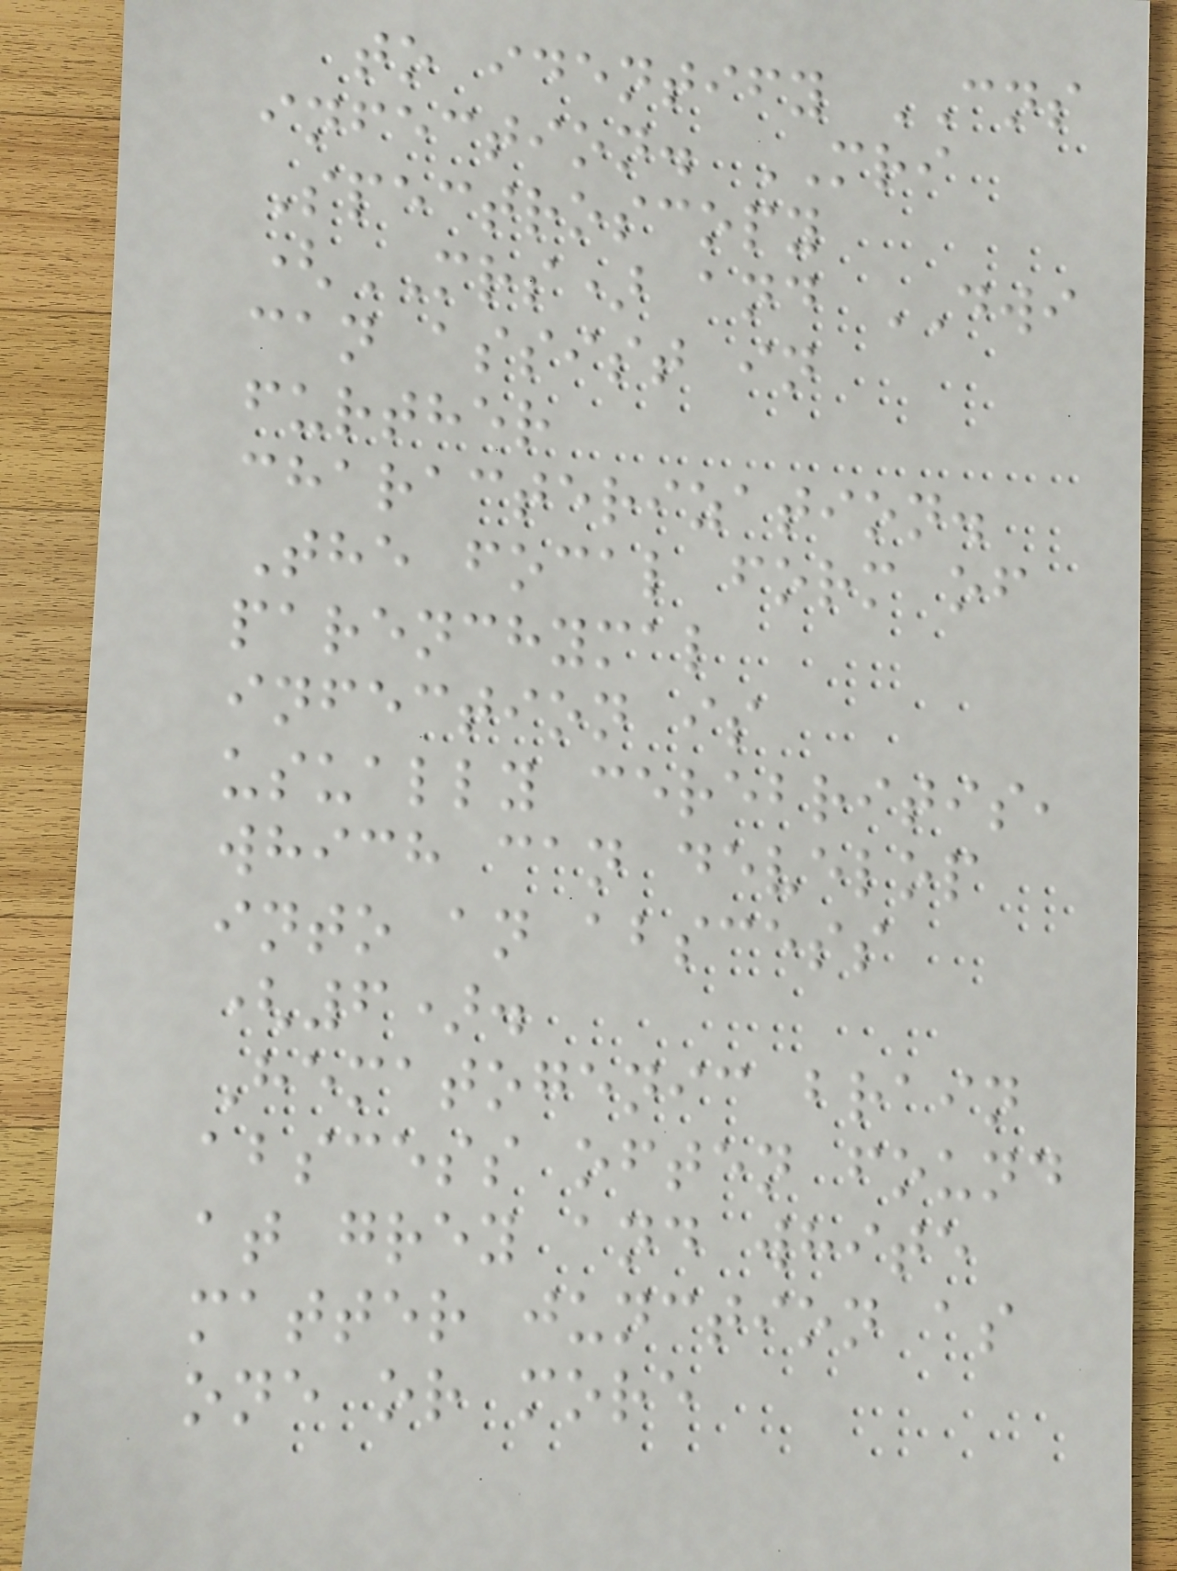to identify CNS
infection. MRI
Spectroscopy
(MRS) and DWI
can assist in
further
characterization.
The focal form of
parenchymal
infection is
usually cerebritis,
which can develop
into an abscess
(6).
Hematogenic brain
abscess often found
at grey and white
matter junction as
one or more
